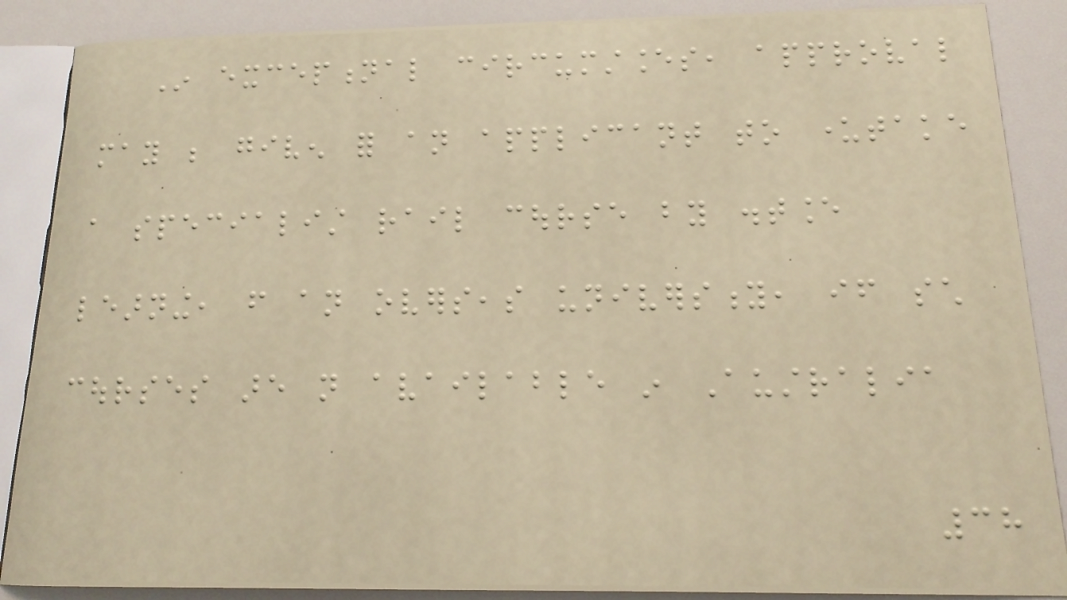In exceptional circumstances, approval
may be given for an applicant to undertake
a specialist rail course by distance
learning, from an overseas university, if such
courses are not available in Australia
38
